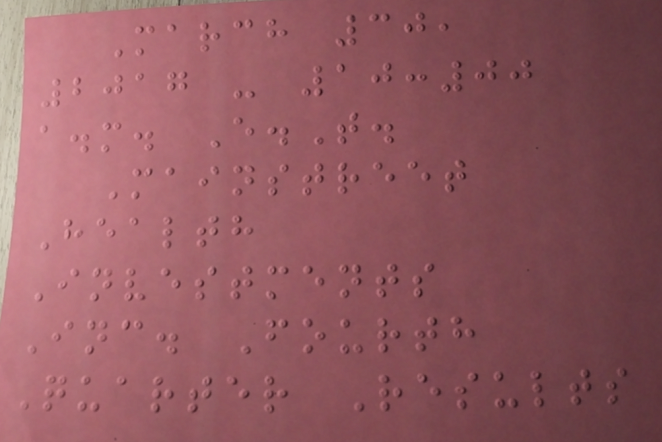March 30,
2017 - 10:00
a.m. E.T.
Mainstreet
Health
Investments
Inc. Fourth
Quarter Results
